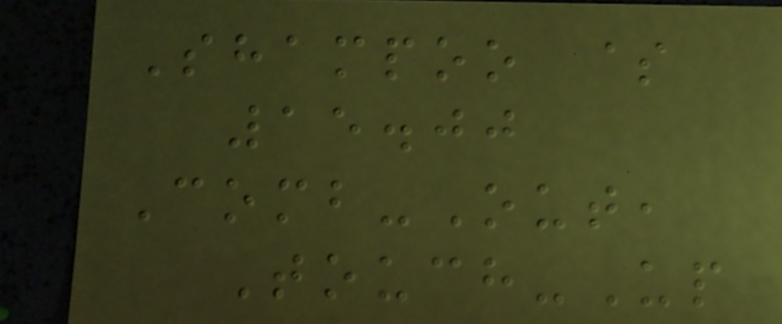Shampoo $
15.00
Comb-Out,
Touch-Up
